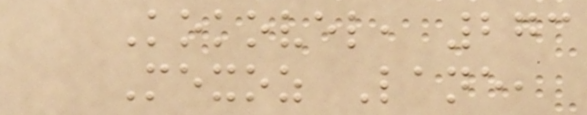Kokovel, 273
Mexoz Lane,
